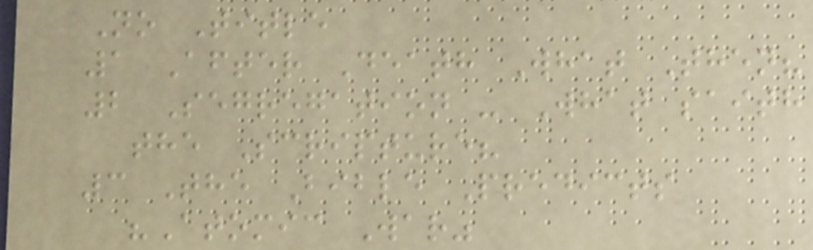No Title
1 After Death What Then?
2 Segregation - What saith
the Scripture?
3 The Bible Predicts
"Atomic War"
